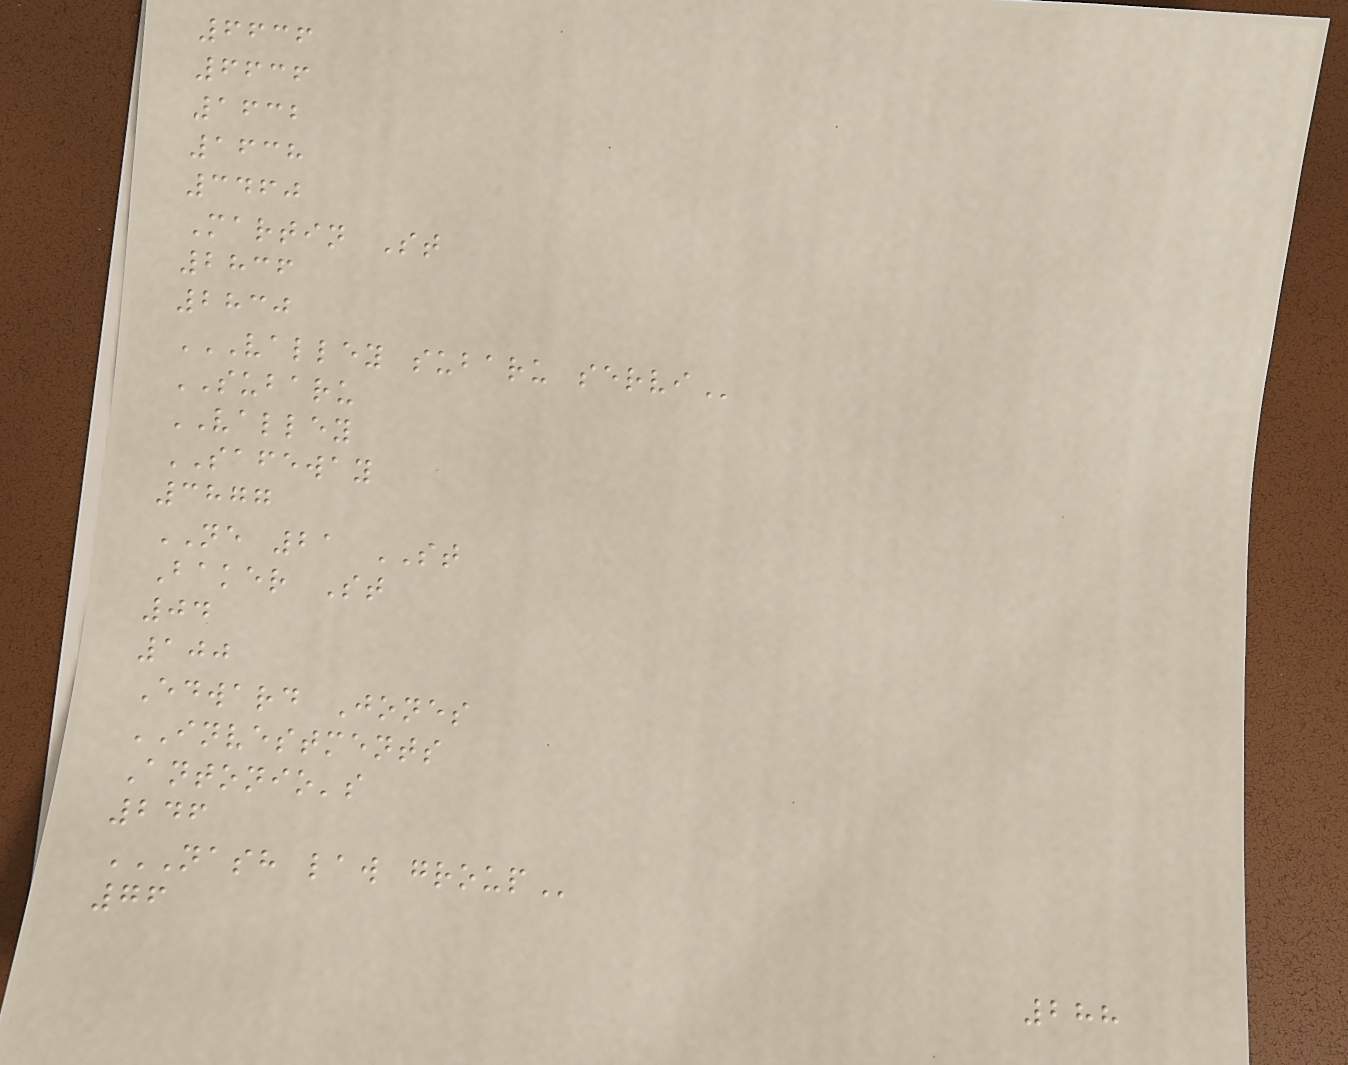6636
6636
1632
1638
3460
Martin St
2836
2830
VALLEY SUBARU SERVI
SUBARU
VALLEY
SAFEWAY
3877
NE 21 ST
Baker St
04
100
Edward Jones
INVESTMENTS
Antonio's
246
NASH LAW GROUP
76
288
